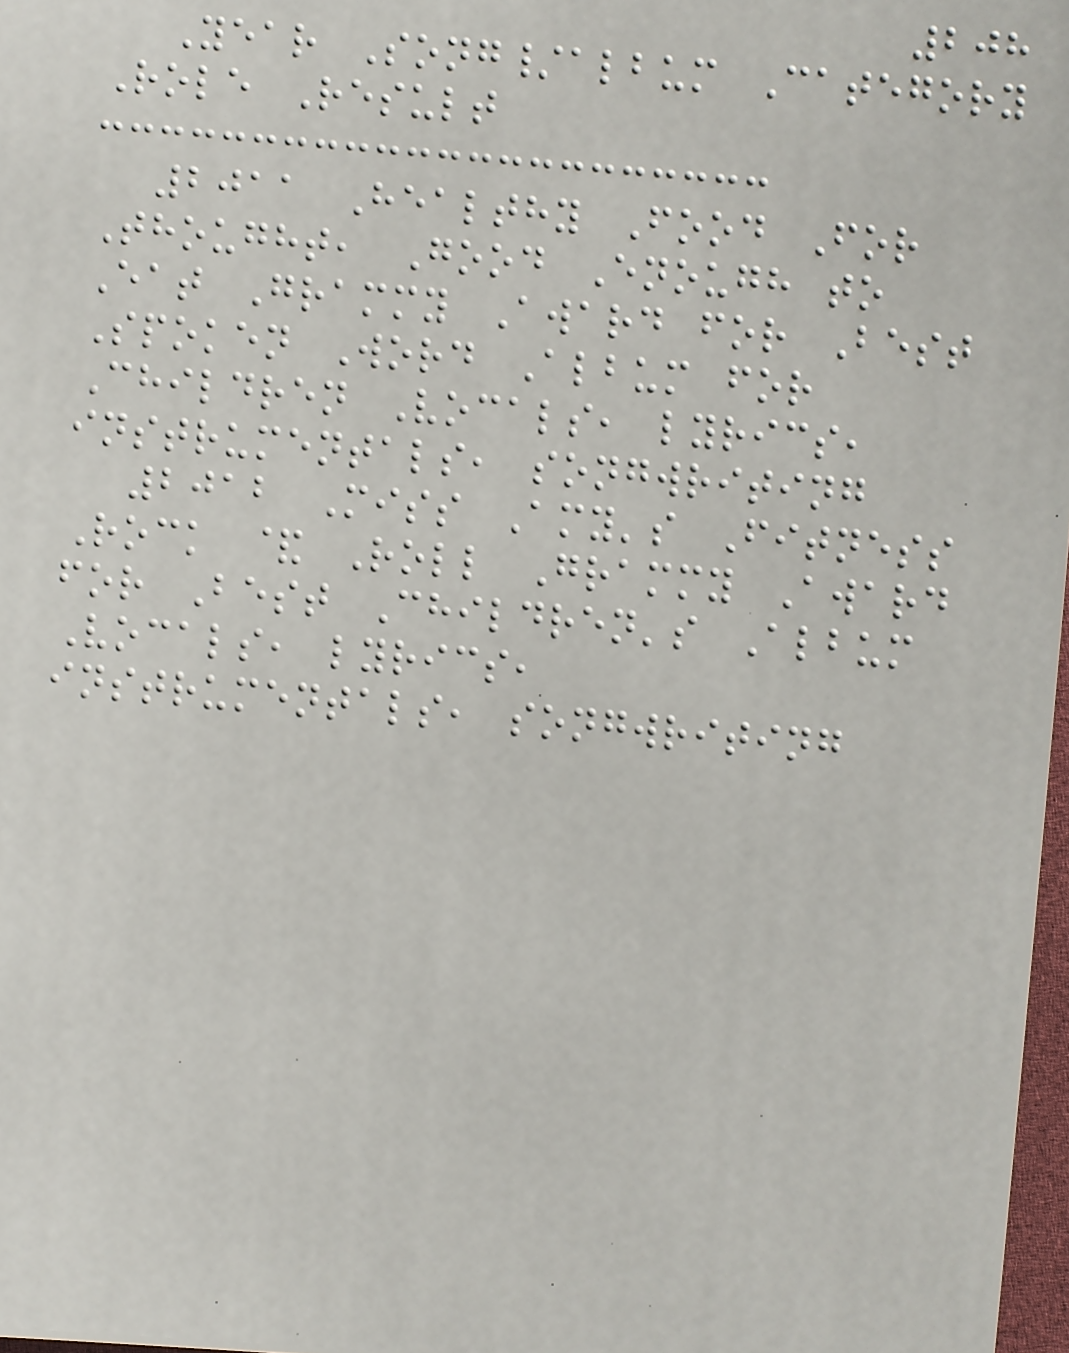208
Year Song/album Category
Role Result
2011 Healthy Food For
Thought, Good Enough to
Eat Grammy Award for Best
Spoken Word Album for
Children Vocals, lyrics,
instrumentals, songwriting
2012 Miss Amy's Fitness
Rock & Roll Grammy Award
for Best Children's Album
Vocals, lyrics,
instrumentals, songwriting
